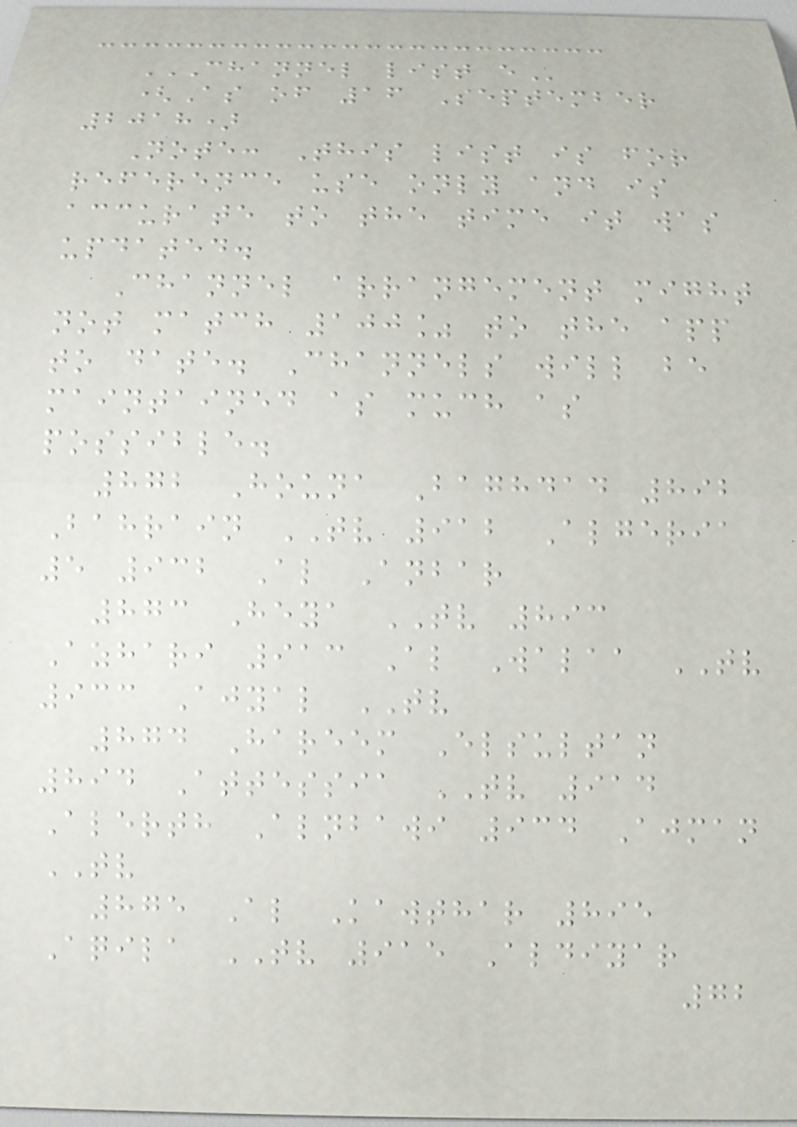CHANNEL LIST E
(As of 16 September
2018)
Note: This list is for
reference use only and is
accurate to the time it was
updated.
Channel arrangement might
not match 100% to the app
to date. Channels will be
maintained as much as
possible.
872 Houna Baghdad 892
Bahrain TV 912 Algeria
5 932 Al Anbar
873 Heya TV 893
Azhari 913 Al Walaa TV
933 Ajyal TV
874 Hareem Elsultan
894 Attessia TV 914
Alerth Alnbawi 934 Ajman
TV
875 Al Kawthar 895
Aqila TV 915 Aldiyar
72
